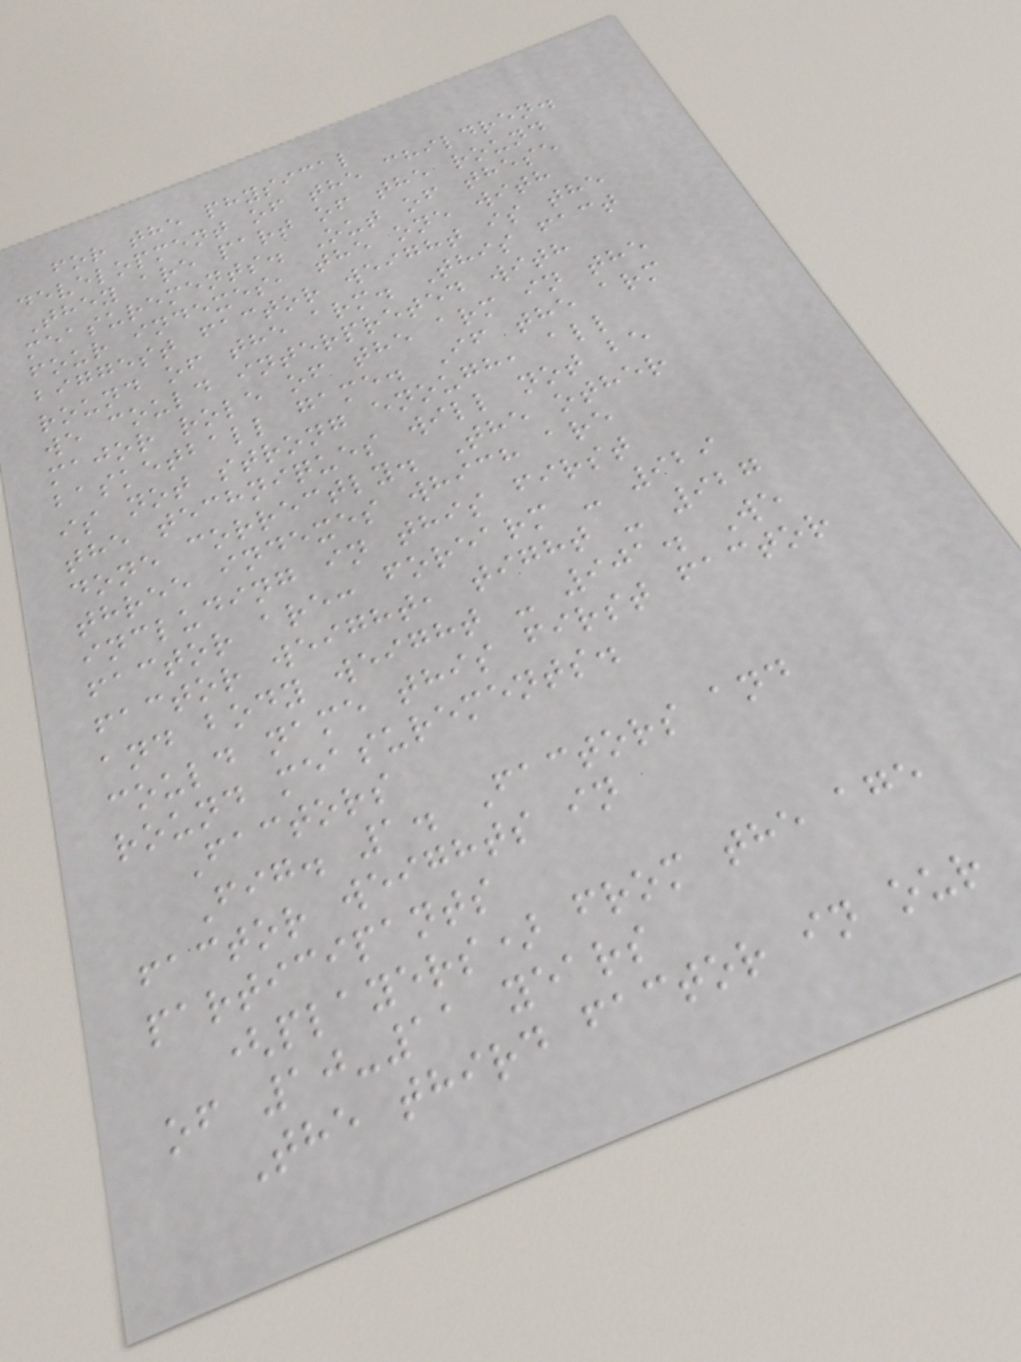for the physical
development of the children.
They are part of the round
measurements. Out of these
four indexes, the one with
biggest factor weight is the
round of the arm. This fact
we could interpreted with
major role of the arm in the
basketball game. If the arm
is not strong enough, all
the techniques will not be
done correctly. The other
three indexes which are
including in this first
factor are: forearm - 929
factor weight, tight - 927
and body weight - 901. We
could name this first factor
round measurements.
Factors
Fig. 1. Factors and
factor weights in
participants
(players) from the age
of 10-11 years
The third factor in our
